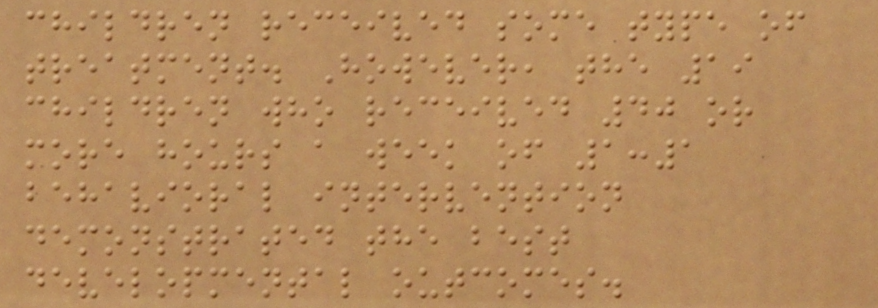children received some type of
treatment. However, the 19
children who received 40 or
more hours a week of 1:1
behavioral intervention
demonstrated the best
developmental outcomes.
